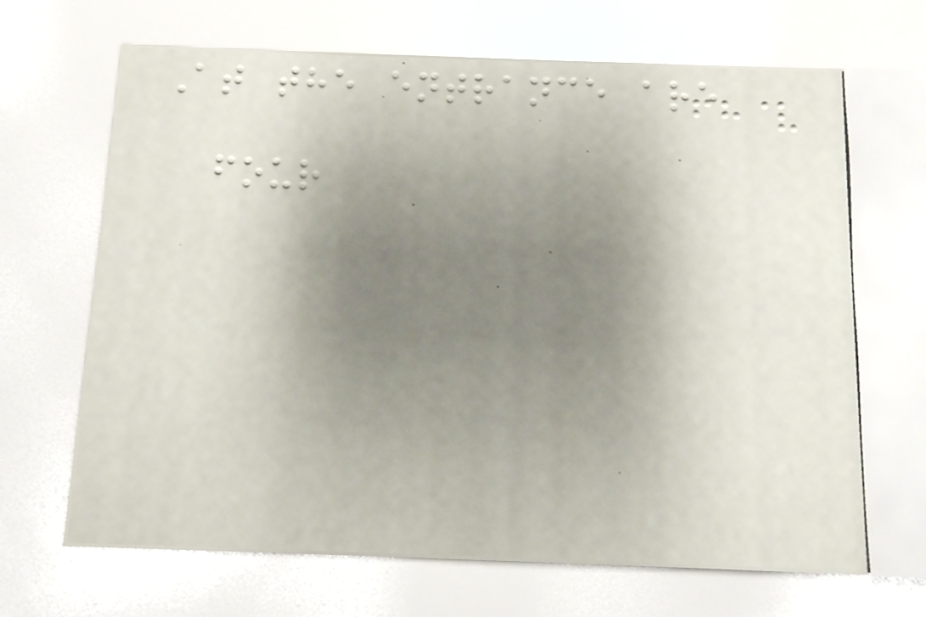At the entrance are
four
